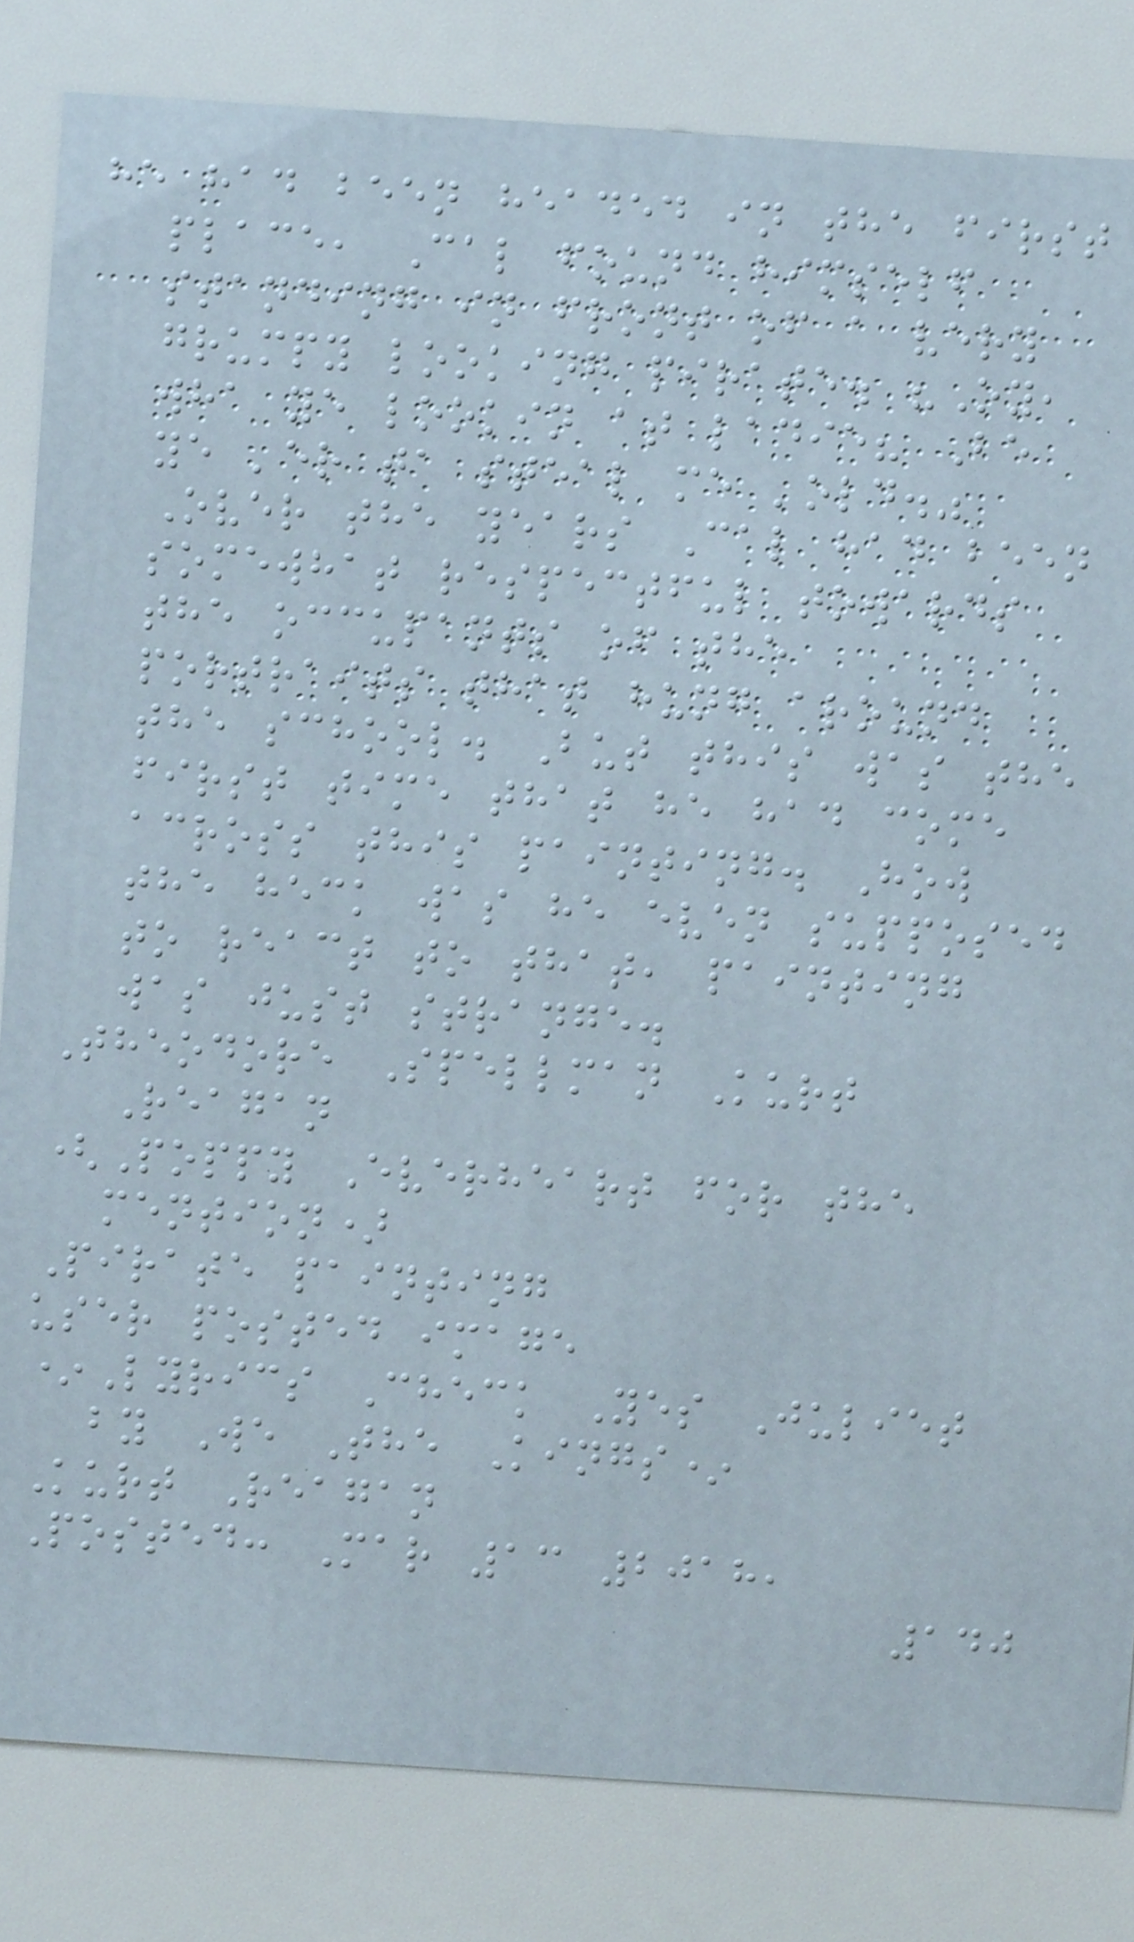he had been headed in the first
place, Cal found himself
standing in front of a very
grumpy looking pirate. "Oy,
wha ye lookin at ladie? Be
ye 'er ta steal me 'old."
Over the years Cal had been
somewhat respectful towards
the occupants of the
portraits that hung around
the school. But this was the
first time that he had come
across this painting. How
the heck was he even supposed
to react to that, painting
was just strange.
Theodore Spellman Kurt
Reagan
(Poppy Everheart for the
mention)
Pirate painting
user posted image
*Lyrics Check Yes Juliet
by We The Kings*
Kurt Reagan
Posted: Mar 13 2018,
140
